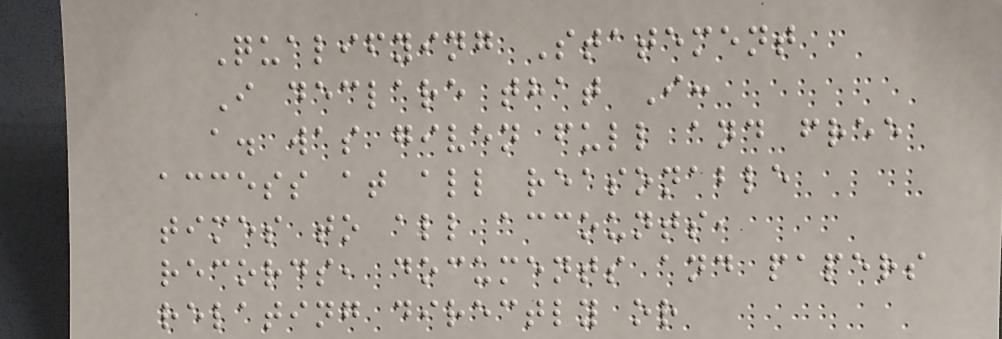Qualifying Statement
I declare that I:
a. was given full and free
access at all reasonable
times to all accounts,
records, documents and papers
relating directly or
